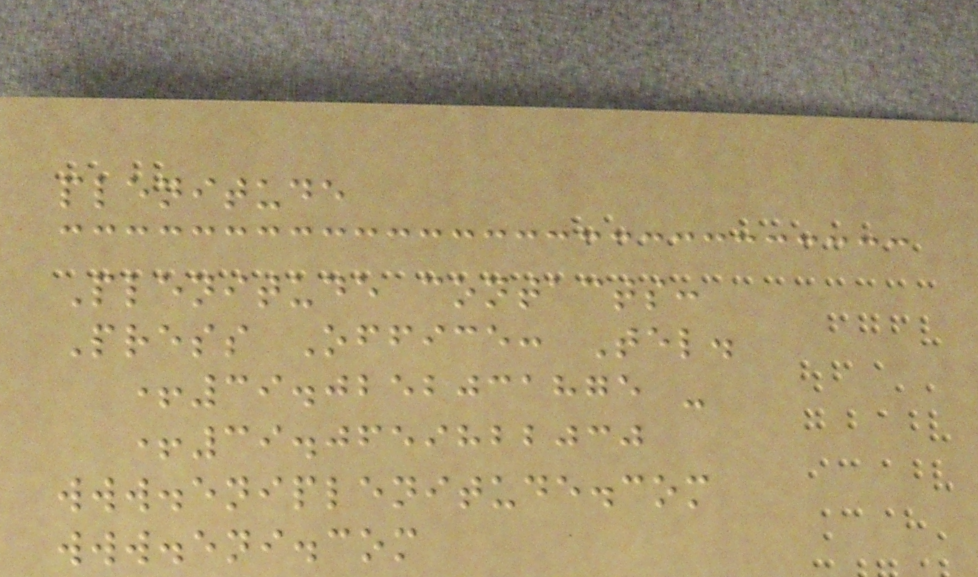plenitude
Plenitude contacts:
Press Office: Tel.
+39.0252031875 -
+39.0659822030
www.eniplenitude.com
www.eni.com
